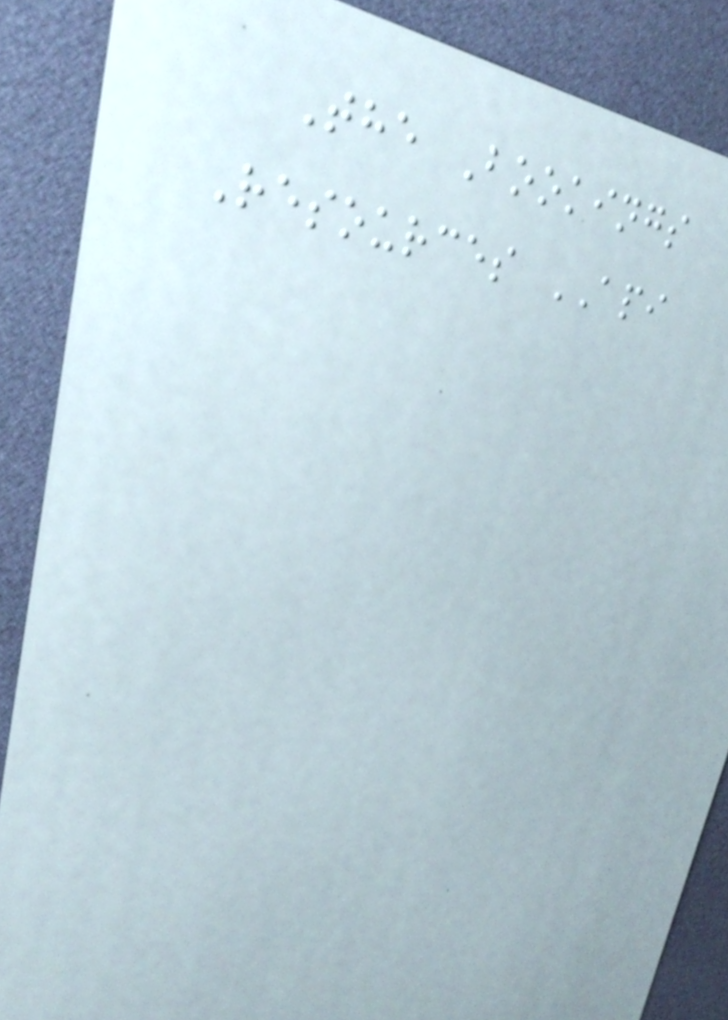The Bookings
Resources API
